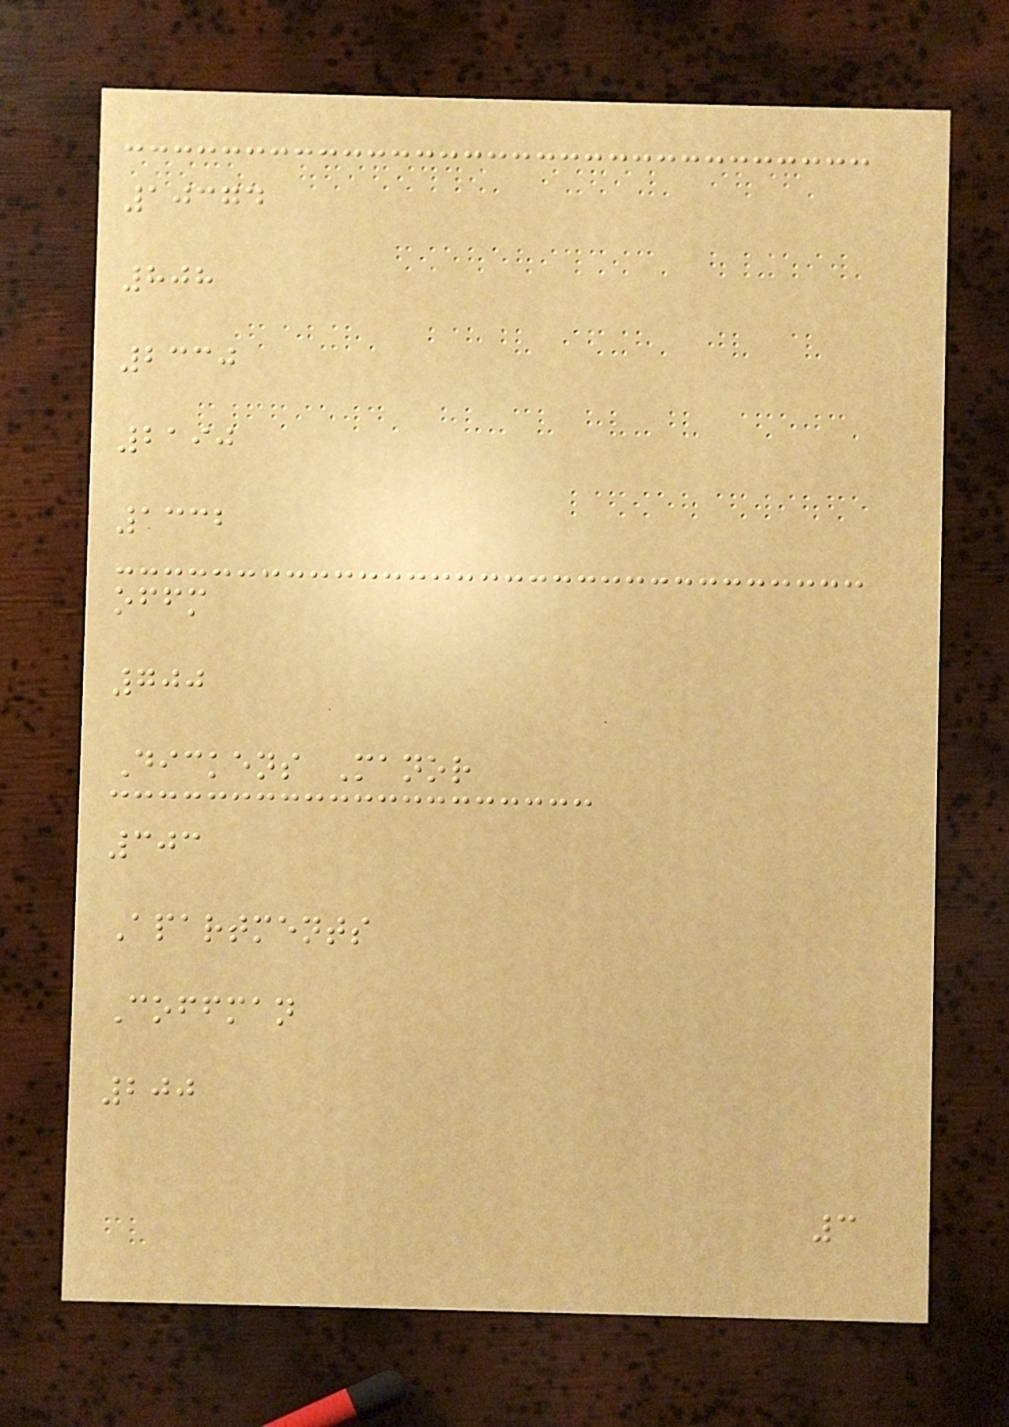10374
808
2330
2190
1332
offm
700
Dickens Manor
303
Apartments
Coffman
200
3
